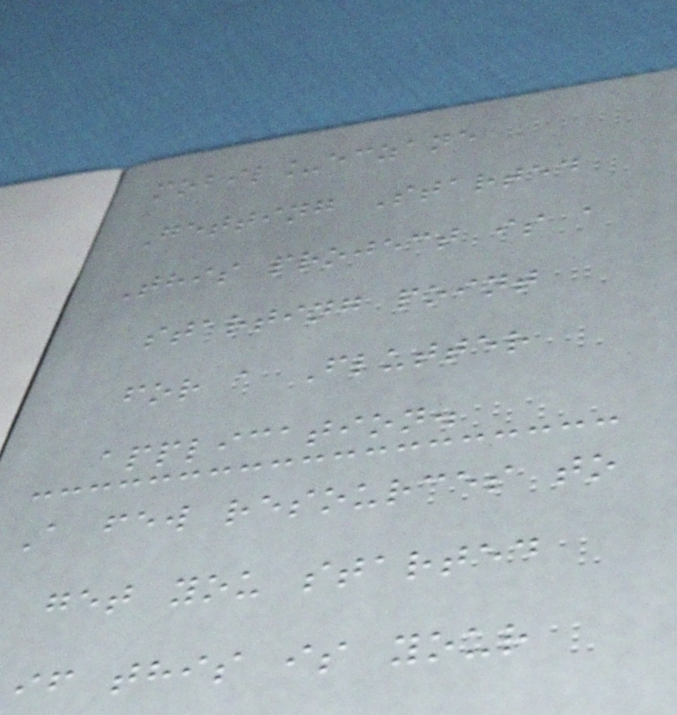mobil_eczane
Getting Started
This project is a
starting point
for a Flutter
application.
A few resources to
get you started
if this is your
